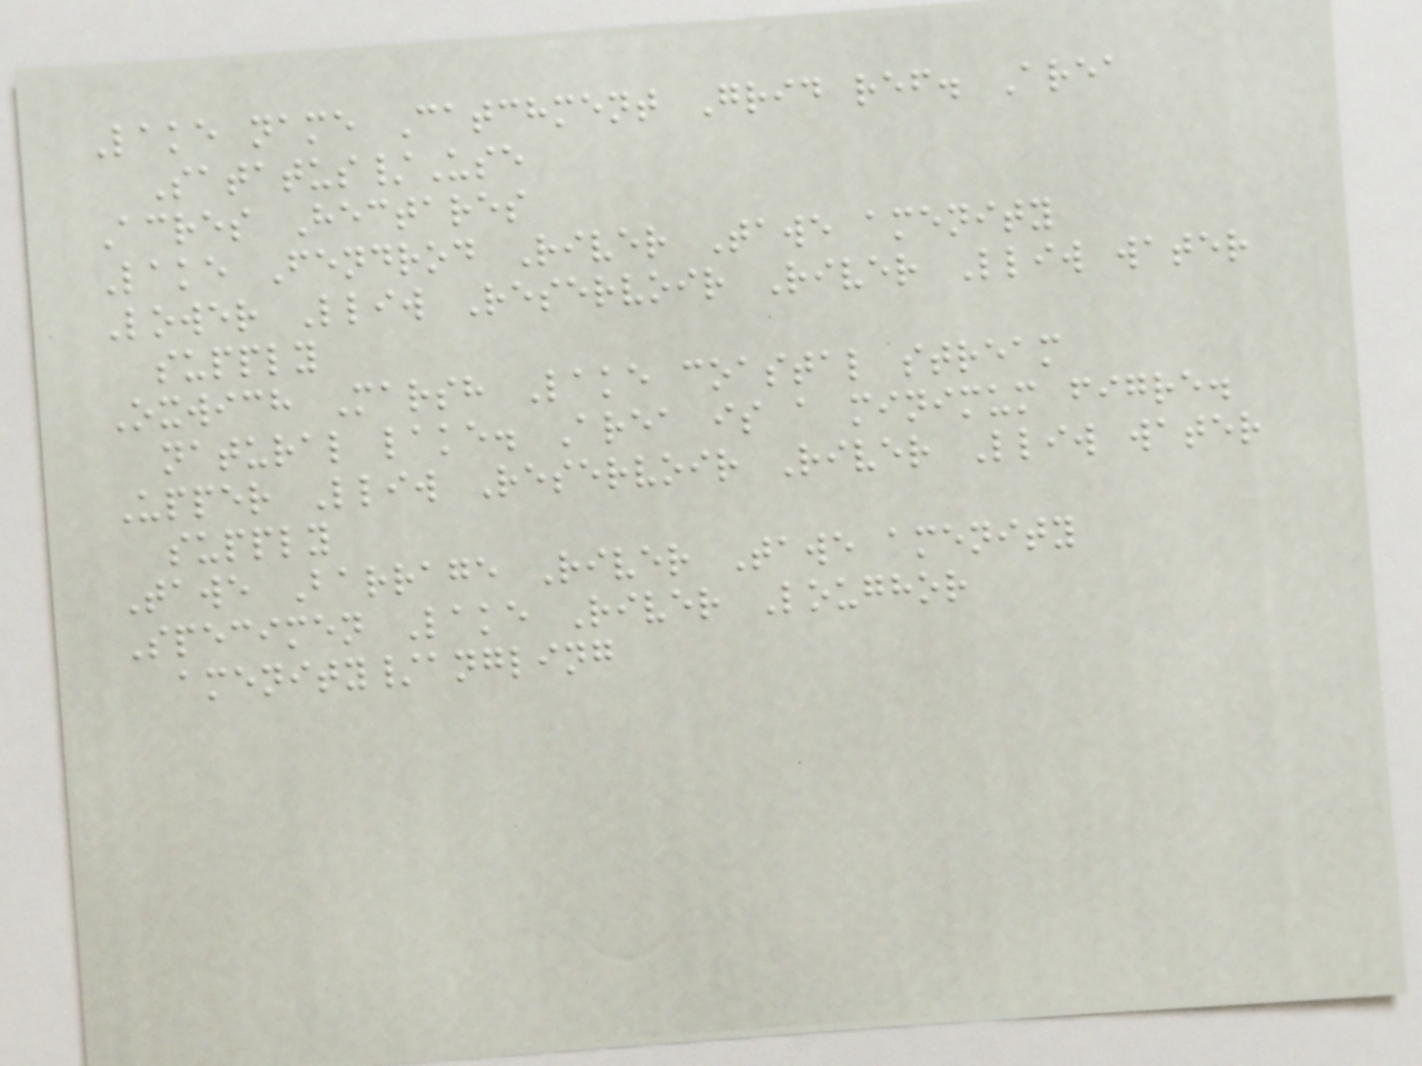Lake name Catchment Grid ref. Area
Satatus/Use
Acres Hectares
Lake Fendrod River Tawe amenity
Lower Lliw Reservoir River Lliw water
supply
Oxwich Marsh Lake coastal stream
natural lake. Area is a minimum figre.
Upper Lliw Reservoir River Lliw water
supply
Tawe Barrage River Tawe amenity
Specimen Lake River Loughor
amenity/angling
